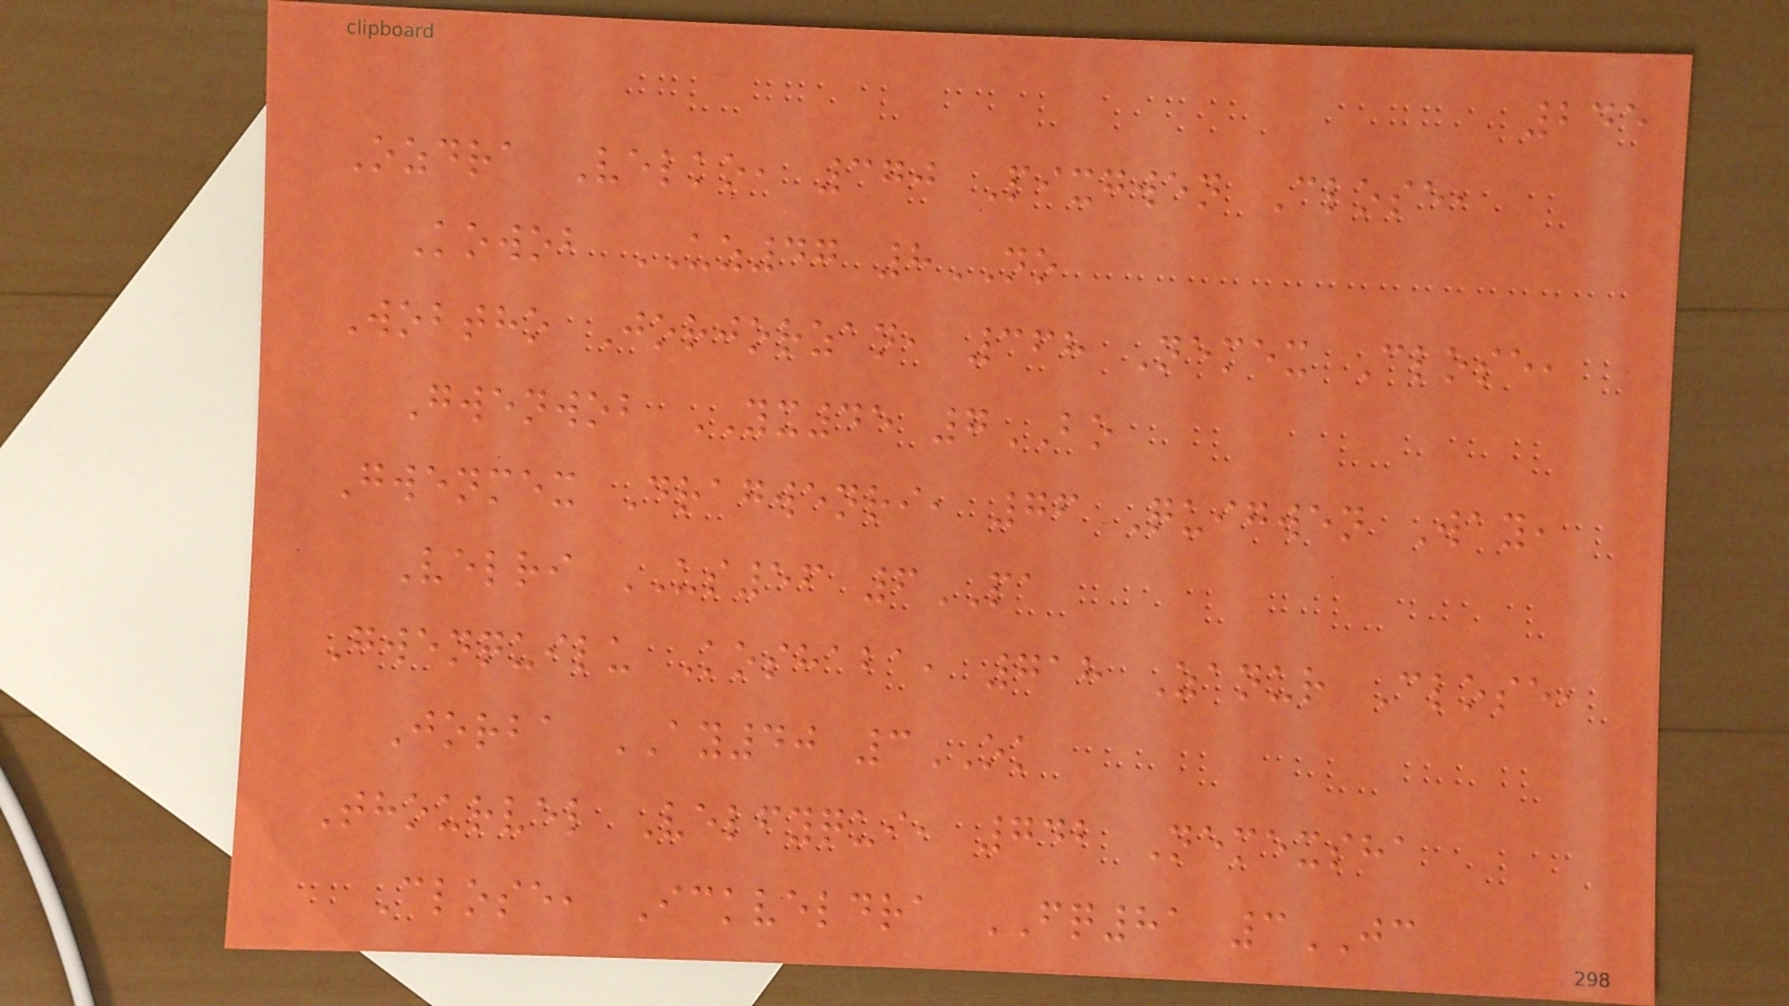245
Ozdra Velko, 370 Pixgwen Close,
Kowob UZ47 8NO
Wobtho Jorjorzan, 368 Nemex Close,
Gwenwob YX45 7BO
Gwenmex Dragwenri, 76 Quigwen Way,
Velri US56 6PA
Gwenquilu Koshaba, 718 Zanur Close,
Jorba AY40 3OK
Thourvel Velfyqui, 742 Nemexsha
Close, Ickveldra FQ81 3JC
